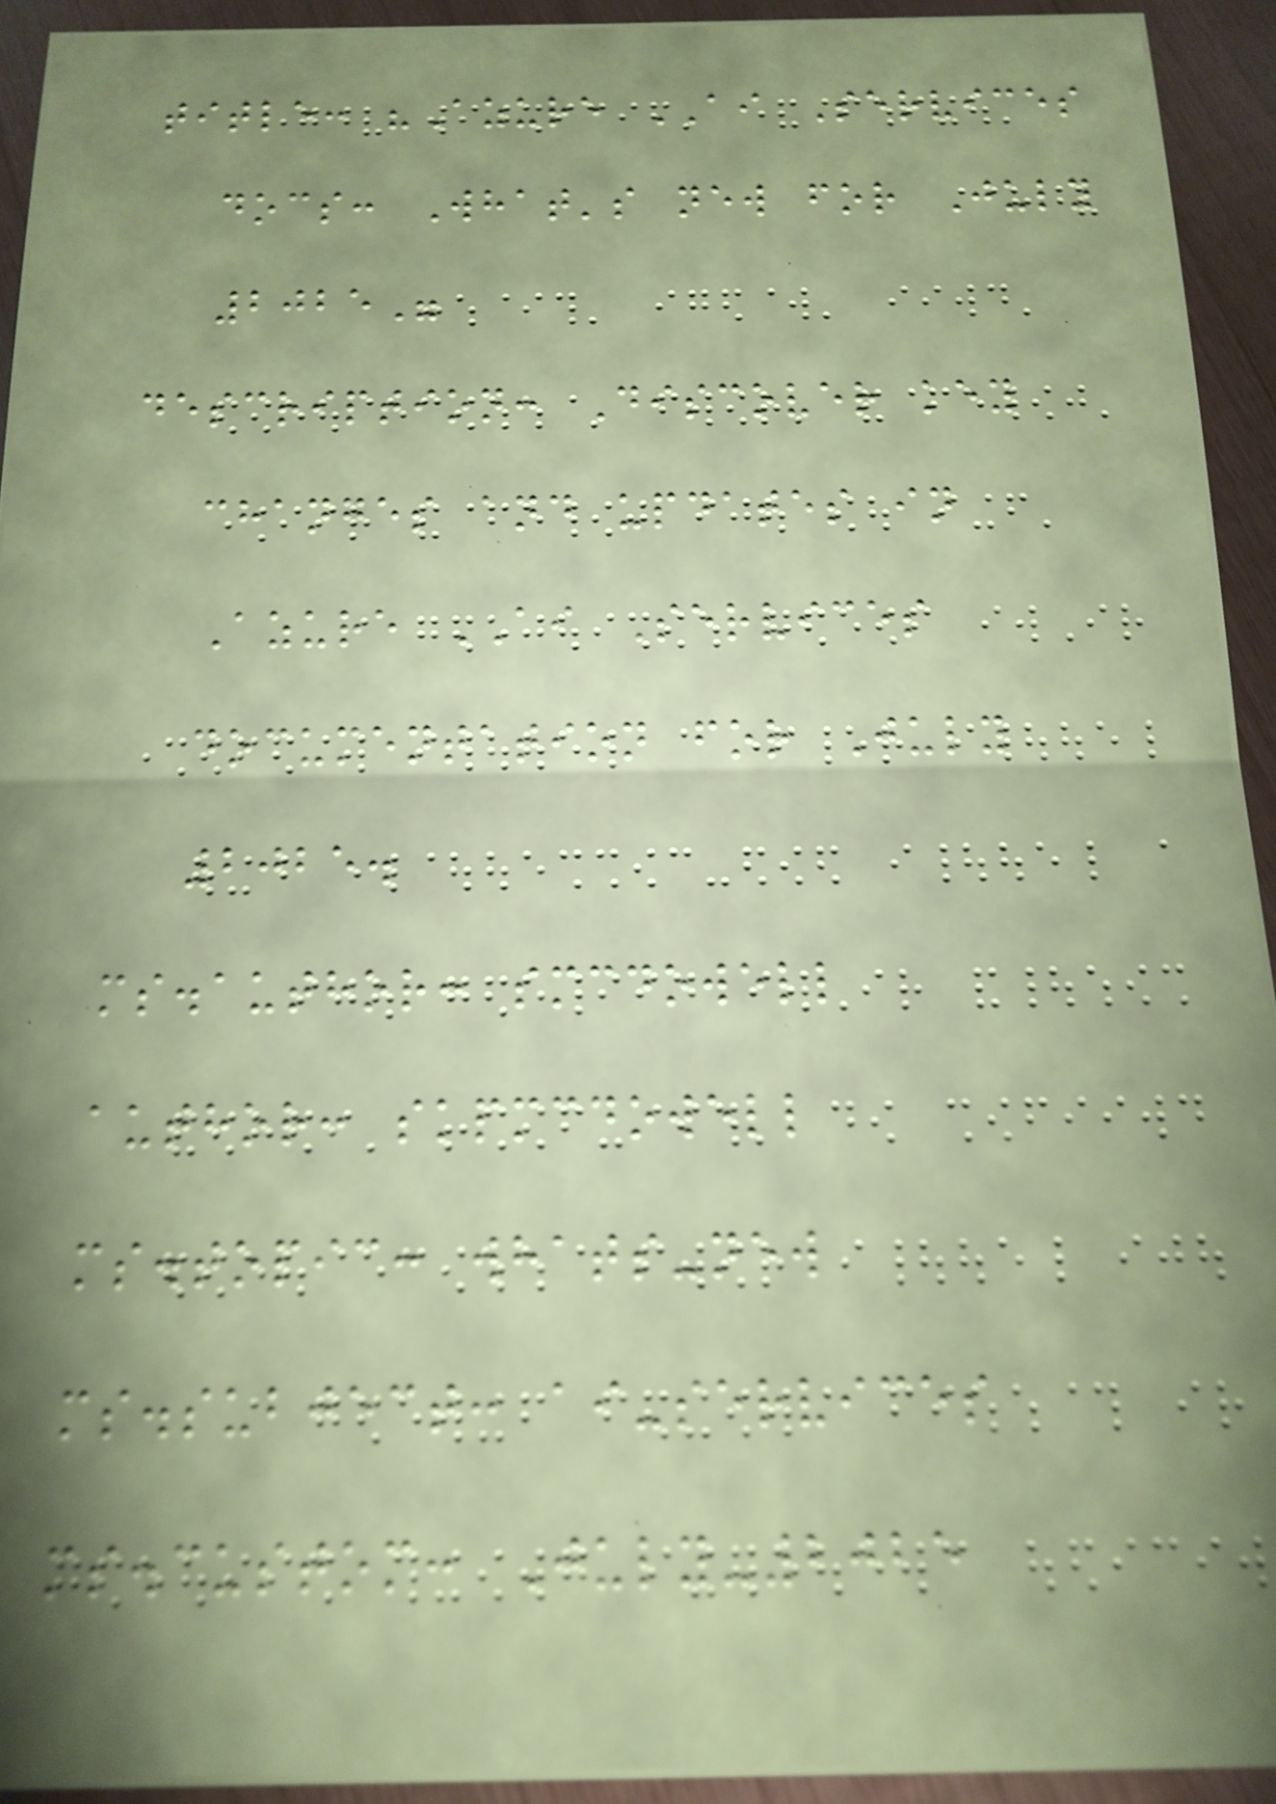title: "Azure AI Services
docs: What's new for July
2025"
description: Discover key
changes and updates in
Azure AI Services
documentation for July
2025.
ms.author: smcdowell
author: skpmcdowell
ms.topic: whats-new
ms.subject: ai-services
ms.custom: July-2025
